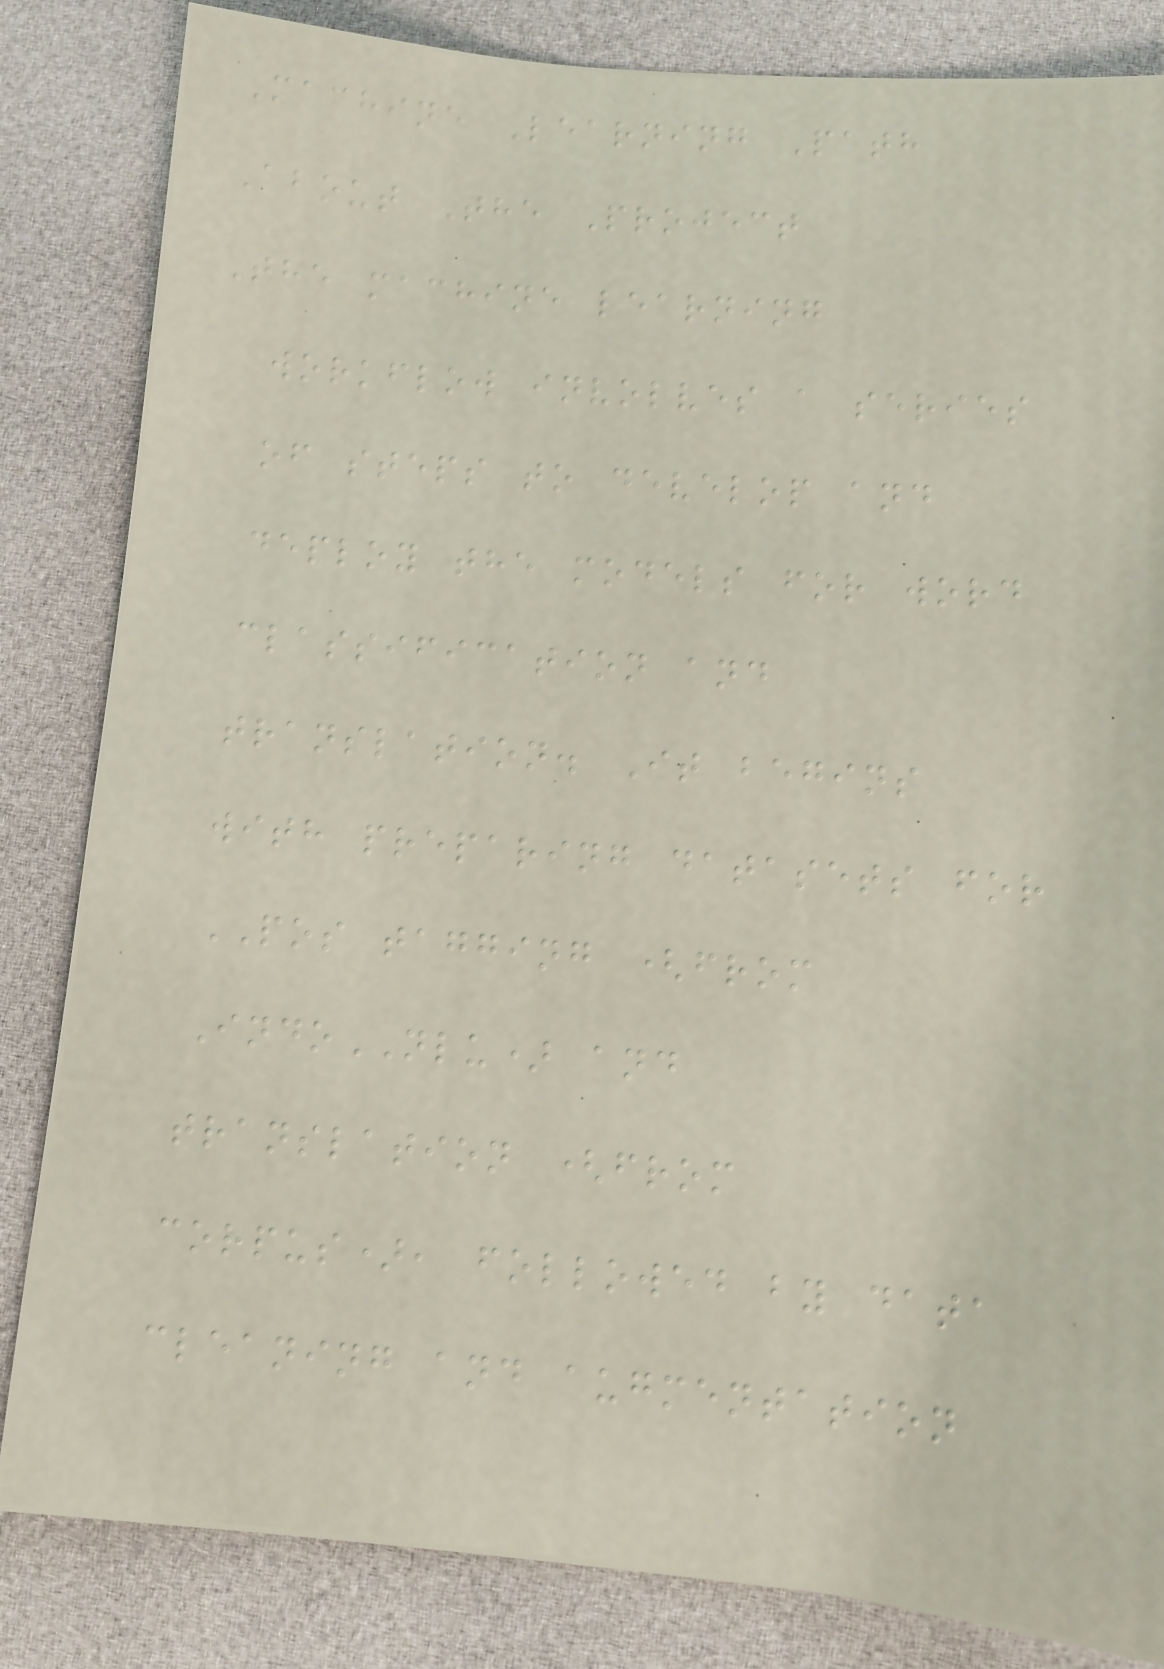Machine Learning Path
About The Project
The machine learning
workflow involves a series
of steps to develop and
deploy the models for word
classification and
translation. It begins
with preparing datasets for
POS tagging (from
IndoNLU) and
translation (from
corpus), followed by data
cleaning and augmentation
